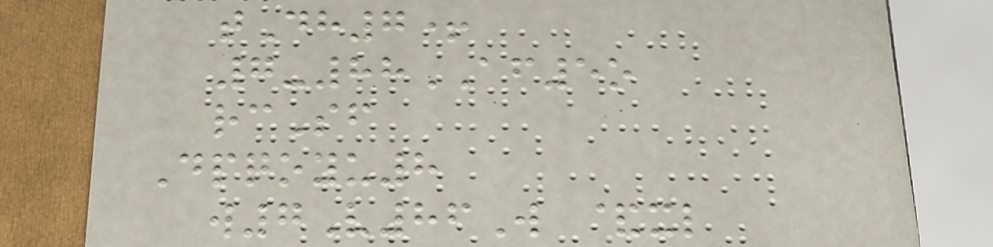tDh7+
7-88AF5o
rcSf
Dpqoyu8
w7V86W &xl
